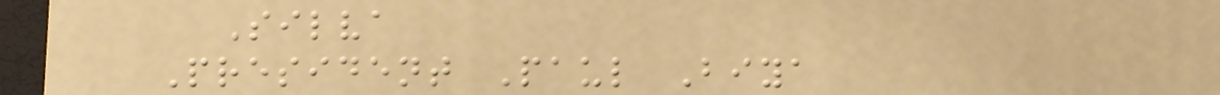Silva
President Paul Biya
